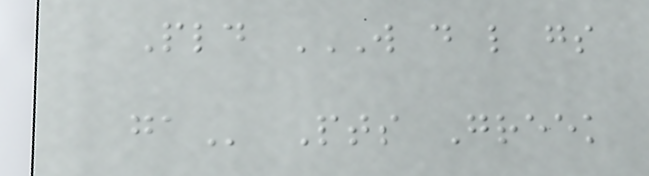Pld W D L GS
GA Pts Greek
